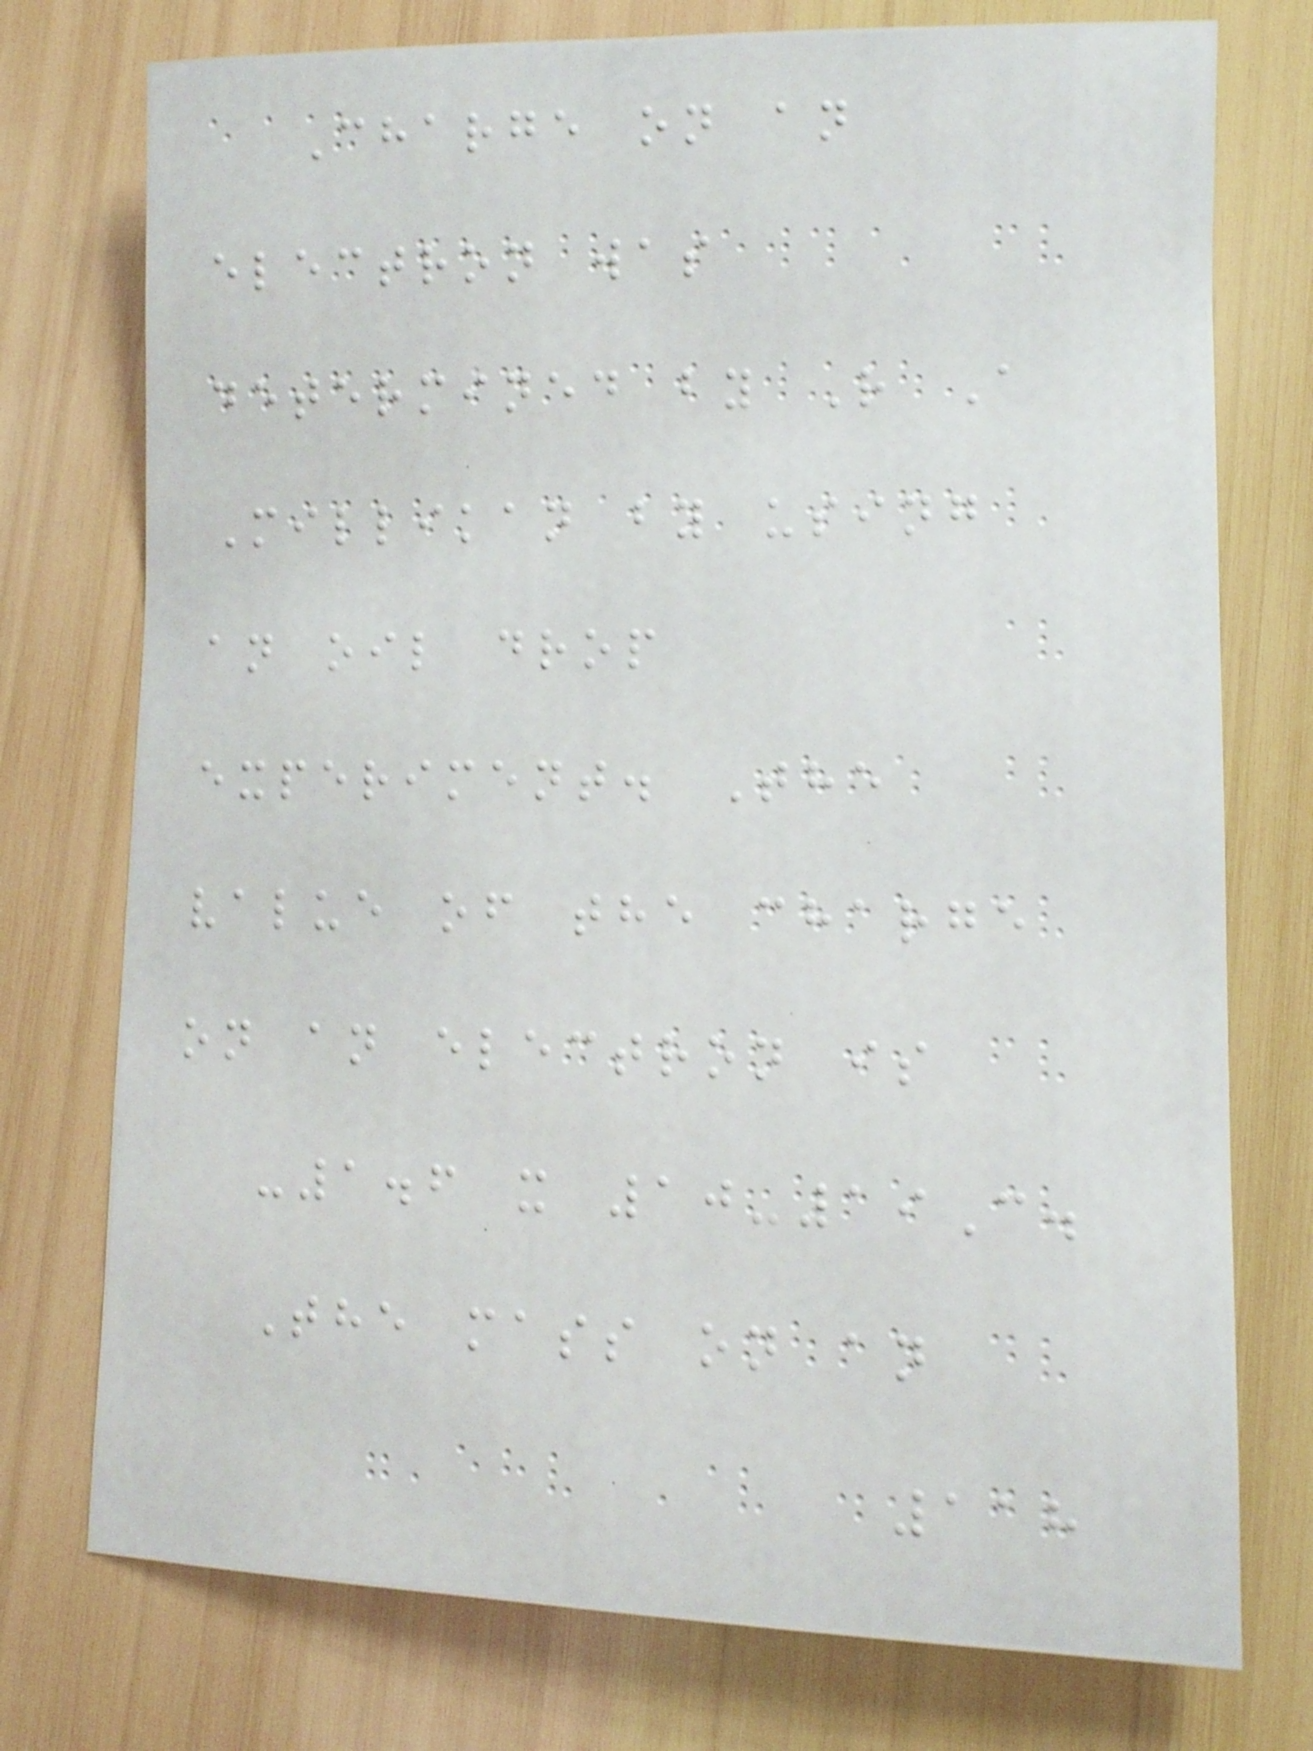Charge on an
electron was
determined by R A
Millikan by using
an oil drop
experiment. The
value of the charge
on an electron is
-1.6 x 10-19C.
The mass on an
118
